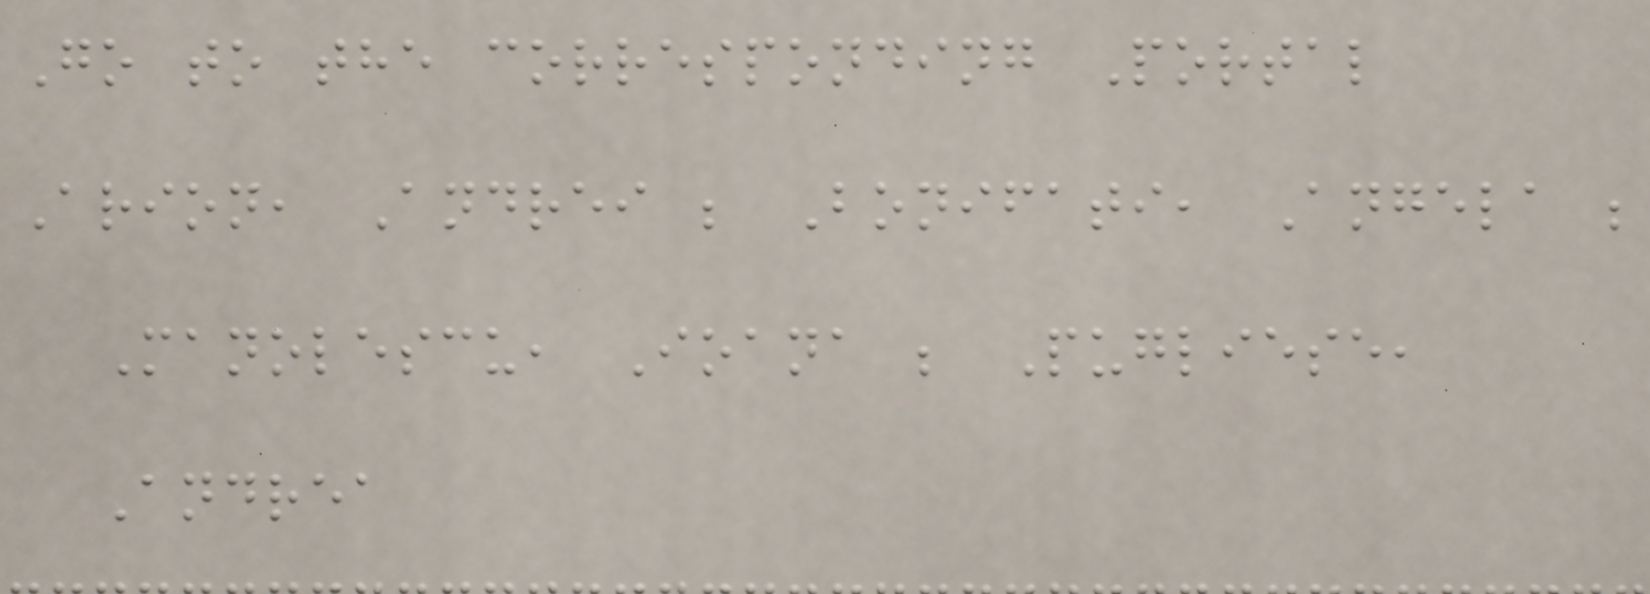Go to the corresponding Portal
Arion, Andrei ; Bonifati, Angela ;
Manolescu, Ioana ; Pugliese,
Andrea
